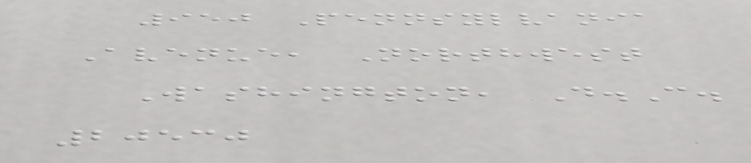950 Pennsylvania
Avenue, Northwest
Washington, D.C.
20530
